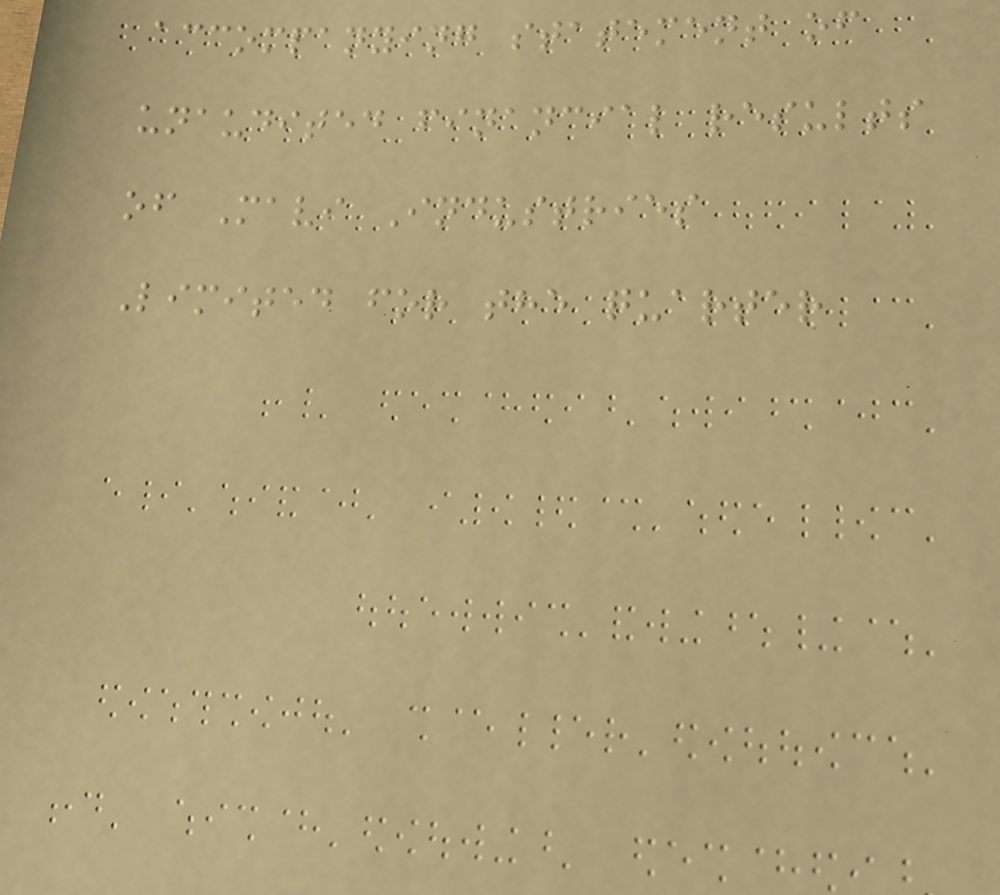accompanying statement of
unaudited financial results
of Mavi Industries
Limited for the quarter
